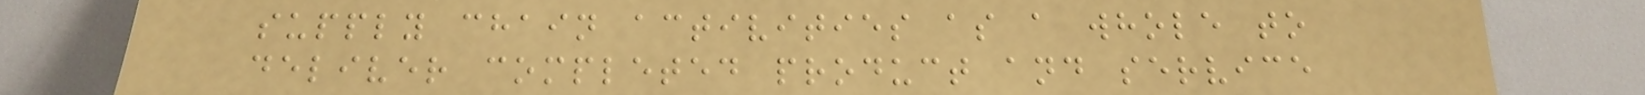supply chain activities as a whole to
deliver completed product and service
